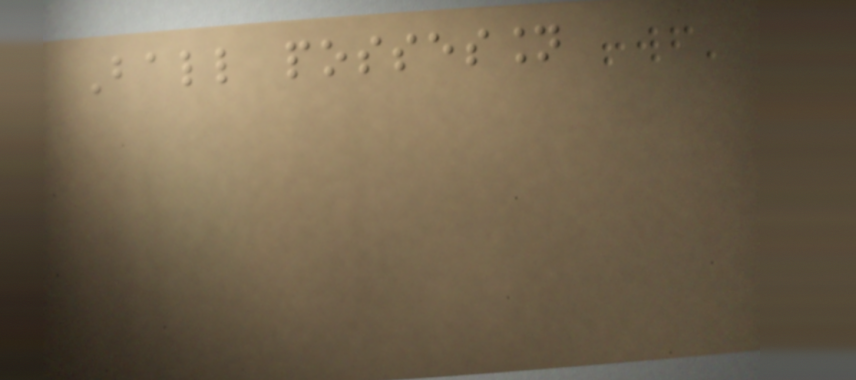Ball possession
